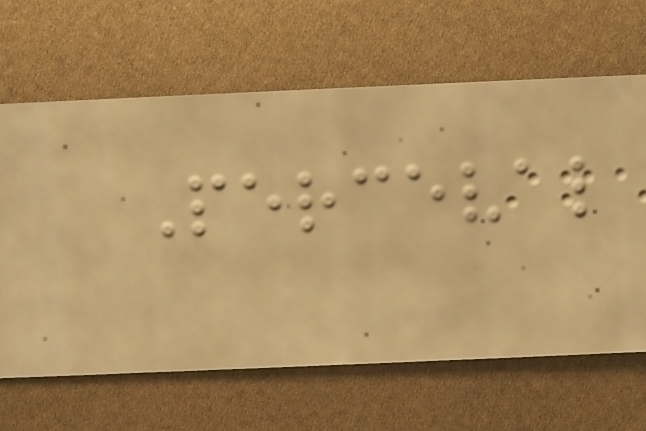Perceval
